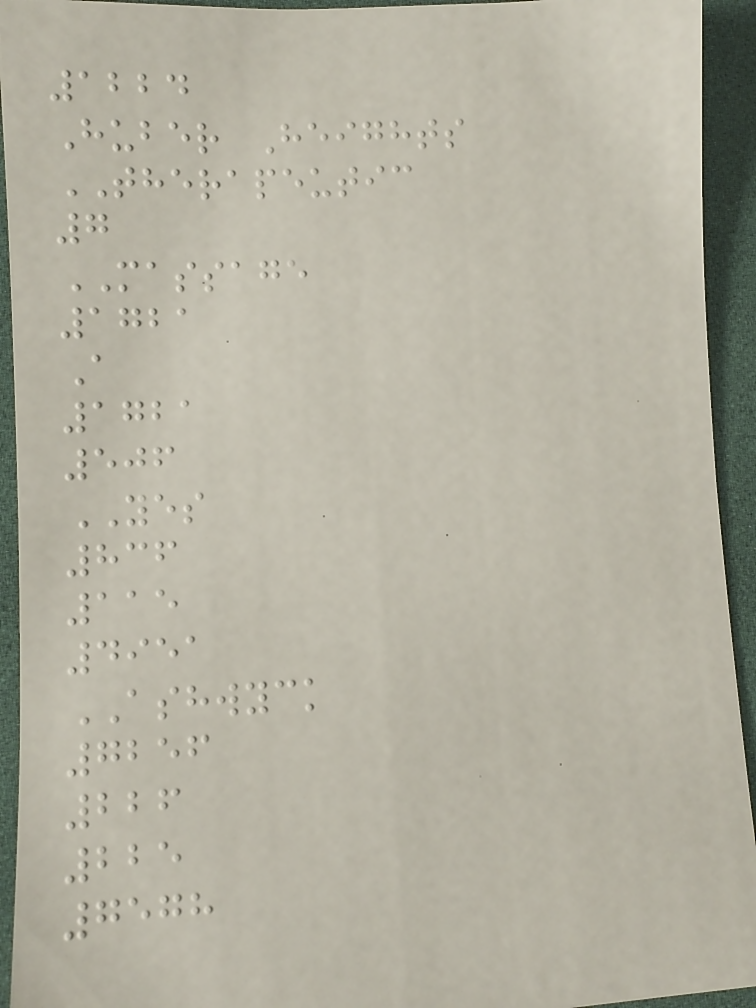1224
Huber Heights
THERAPEUTIC
7
MASSAGE
1721
A
1721
506
YES
836
115
4951
ASHWYCK
7256
226
225
7578
